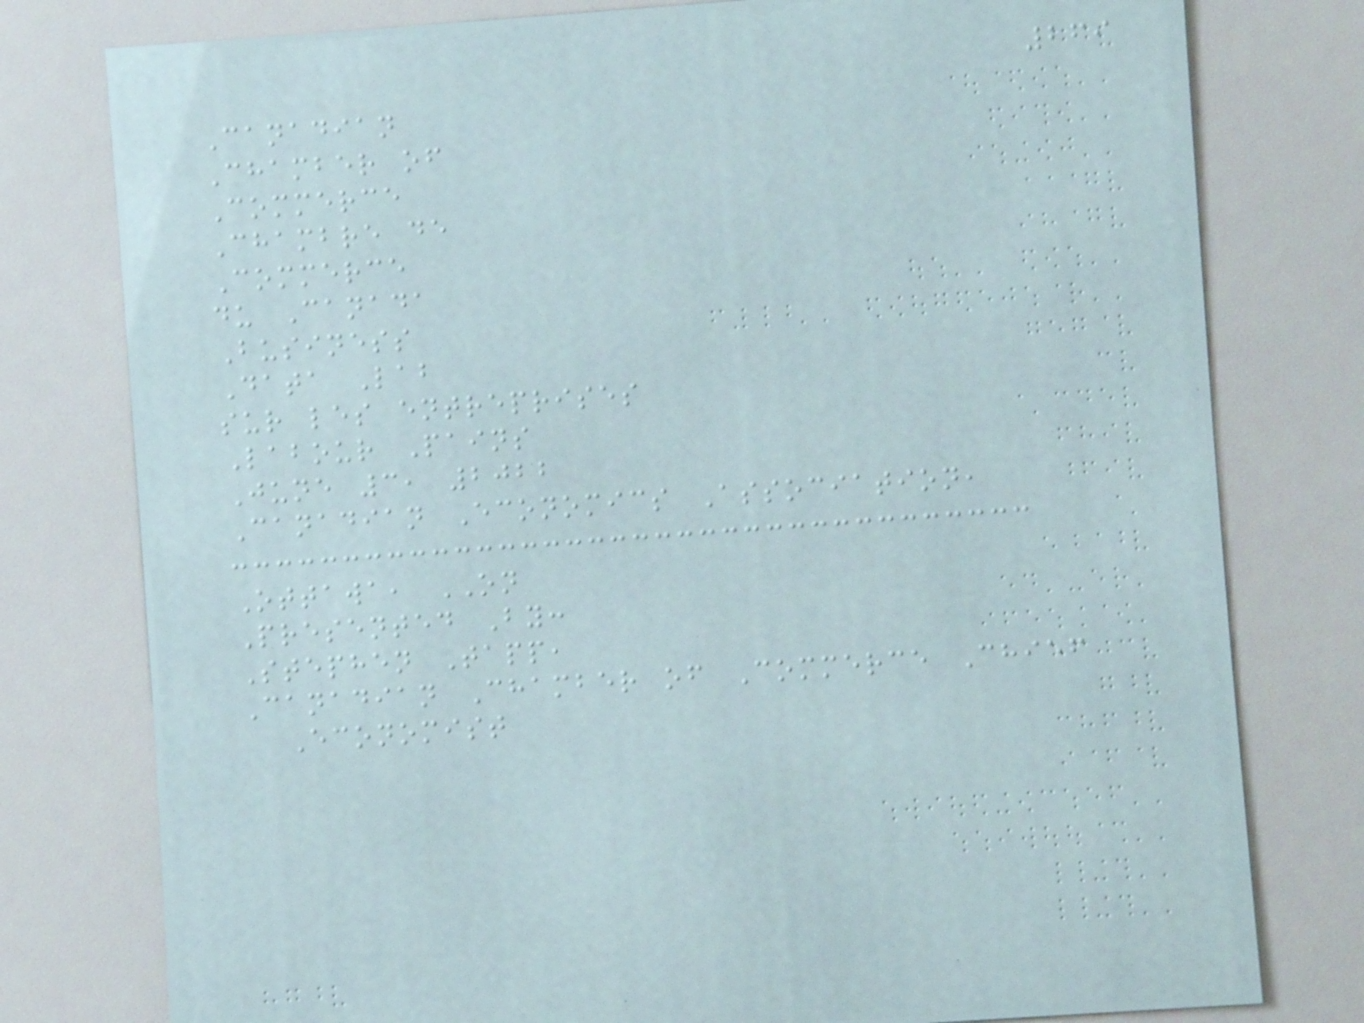269
Canadian
Chamber of
Commerce
Chambre de
Commerce
du Canada
Business
Data Lab
sur les entreprises
Labour Pains
June 3, 2022
Canadian Economics Association,
Ottawa, ON
Presented By:
Stephen Tapp,
Canadian Chamber of Commerce Chief
Economist
